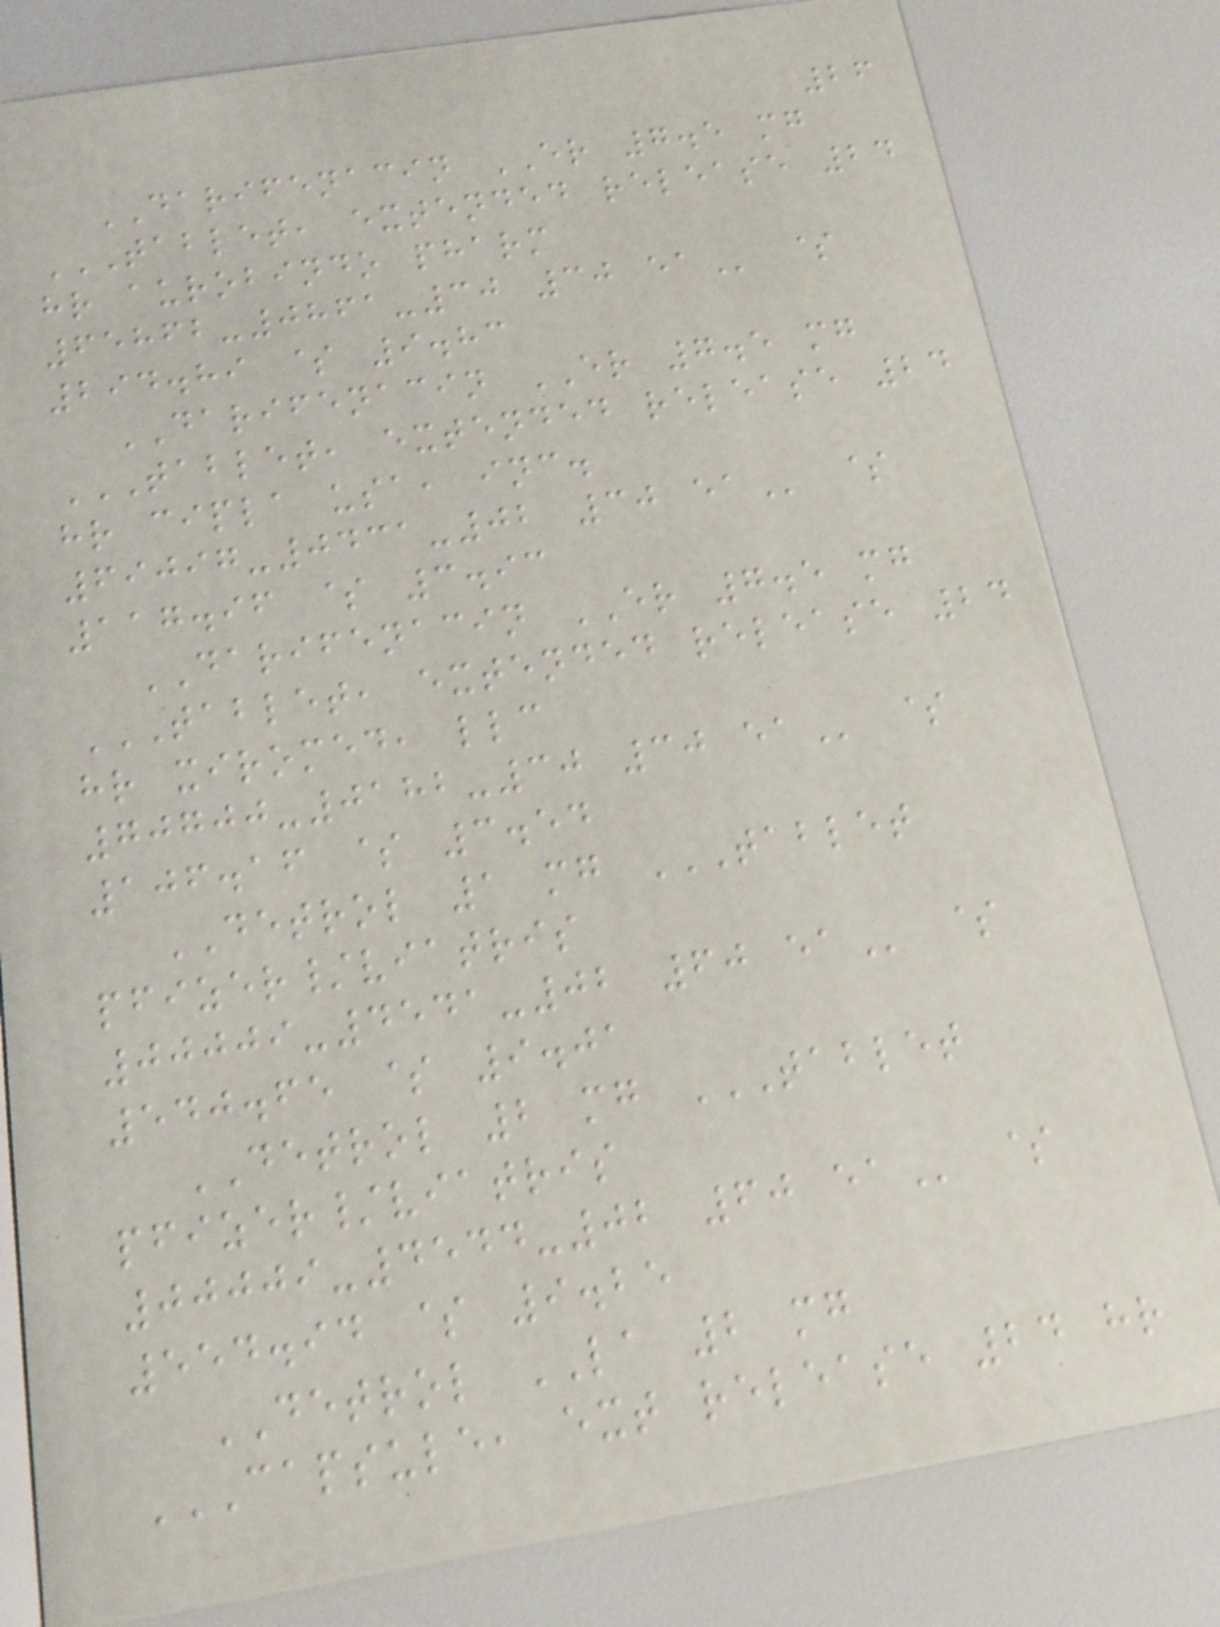26
DARIFENACIN ER 7.5 mg
TABLET, EXTENDED RELEASE 24
HR AUROBINDO PHARM
65862-0861-30 30 EA $
294.89 $ 9.83
DARIFENACIN ER 7.5 mg
TABLET, EXTENDED RELEASE 24
HR CIPLA USA, INC.
69097-0431-02 30 EA $
117.96 $ 3.93
DARIFENACIN ER 7.5 mg
TABLET, EXTENDED RELEASE 24
HR XIROMED, LLC
70700-0182-30 30 EA $
106.16 $ 3.54
DETROL 1 mg TABLET
PFIZER/VIATRIS
00009-4541-02 60 EA $
540.65 $ 9.01
DETROL 2 mg TABLET
PFIZER/VIATRIS
00009-4544-02 60 EA $
554.94 $ 9.25
DETROL LA 2 mg
CAPSULE, EXT RELEASE 24 HR
